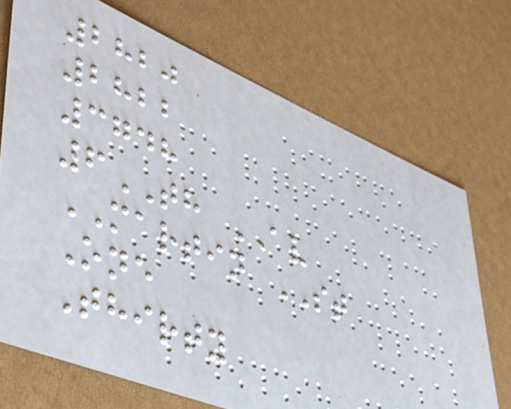2820
2822
3748
6TH AV
MARTIN ST
One
Thirty
